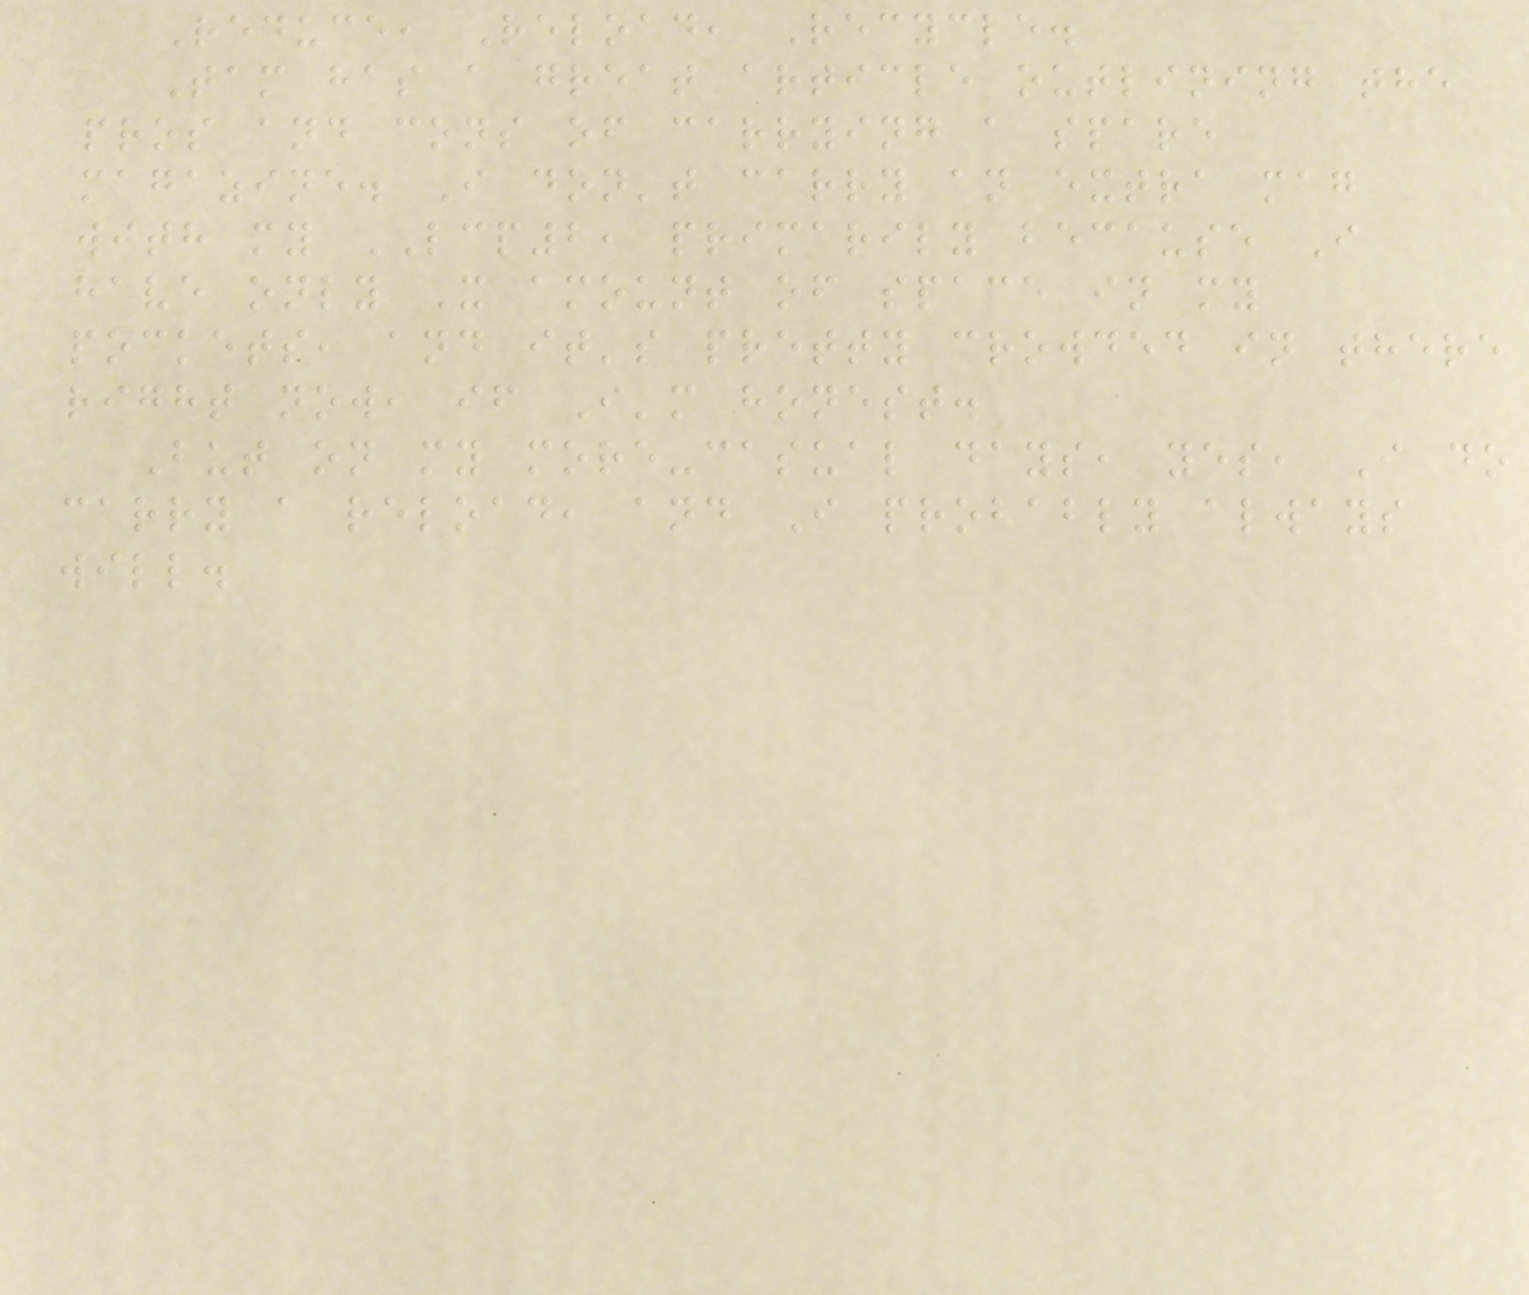Reduce, Reload, Recycle.
Tam has a great article outlining the
pros and cons of carrying a spare
magazine. I don't carry an extra mag
with my LCP2, primarily because I
have only X amount of space in my
pockets, and it's pretty crowded in there
right now, if I'm honest.
But on my more-casual days, yes, I do
carry a reload, and I probably always
will.
